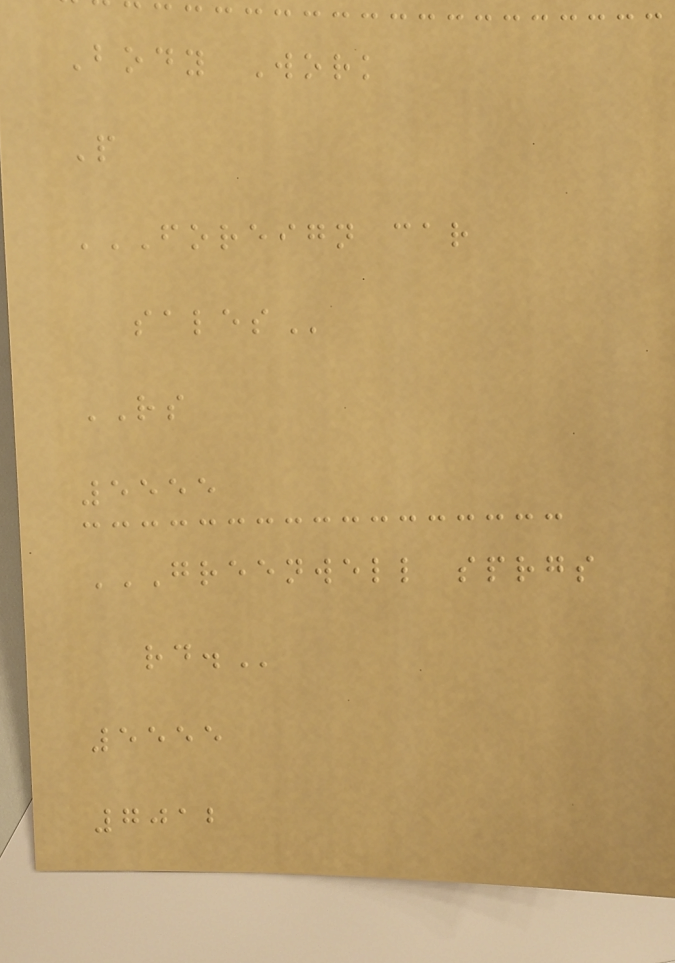Body Work
P
FOREIGN CAR
SALES
RS
5555
GREENWELL SPRGS
RD.
5555
7012
